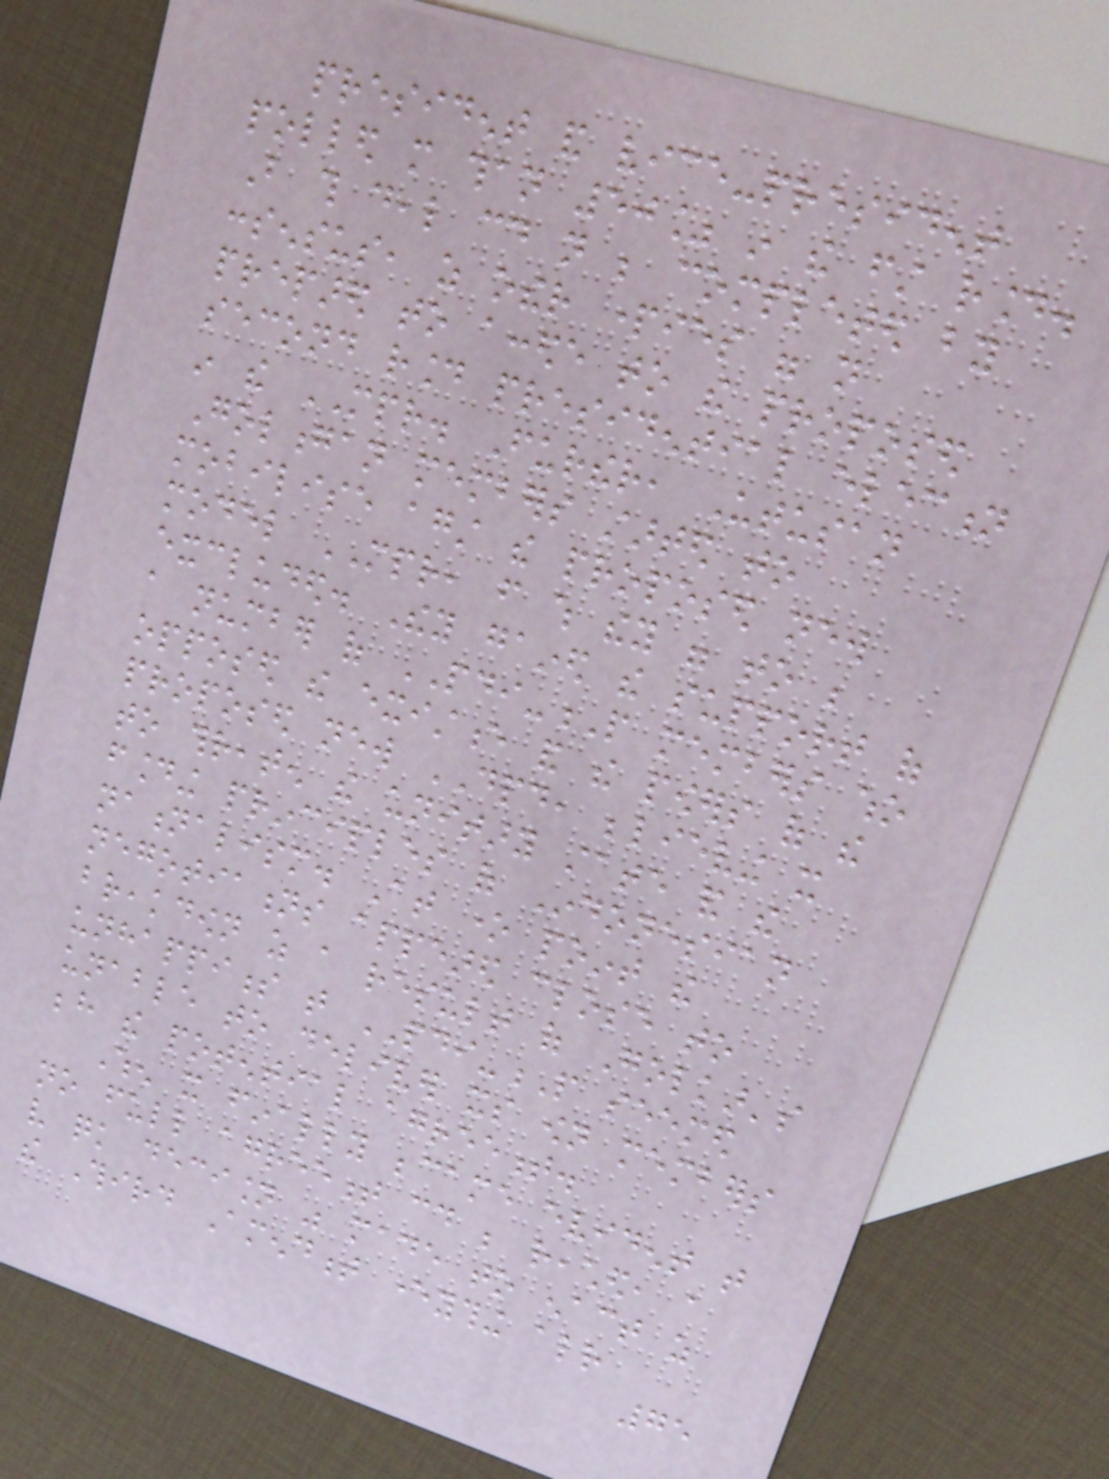president and vice-president
polled more than 50% in the first round.
But this deal could not be completed by
consensus, as other parties were not
prepared to accede to the proposed
second round presidential election
in the MPR. Further, Utusan
Golongan members started to
mobilise against the proposed new
model MPR, from which they were to be
excluded. They gained the support of
a number of PDI-P members who
opposed the existence and the powers of the
proposed new DPD, believing it
to threaten the unitary state and the
founding principles of Indonesian
nationalism. At one point the
negotiations appeared close to
breakdown as a result of Golkar's
unhappiness that PDI-P seemed
unable to deliver its own members
behind the potential agreement.
When it finally became evident that
no full agreement could be reached, a
very quick decision was made to enact as
the Third Amendment everything already
75
